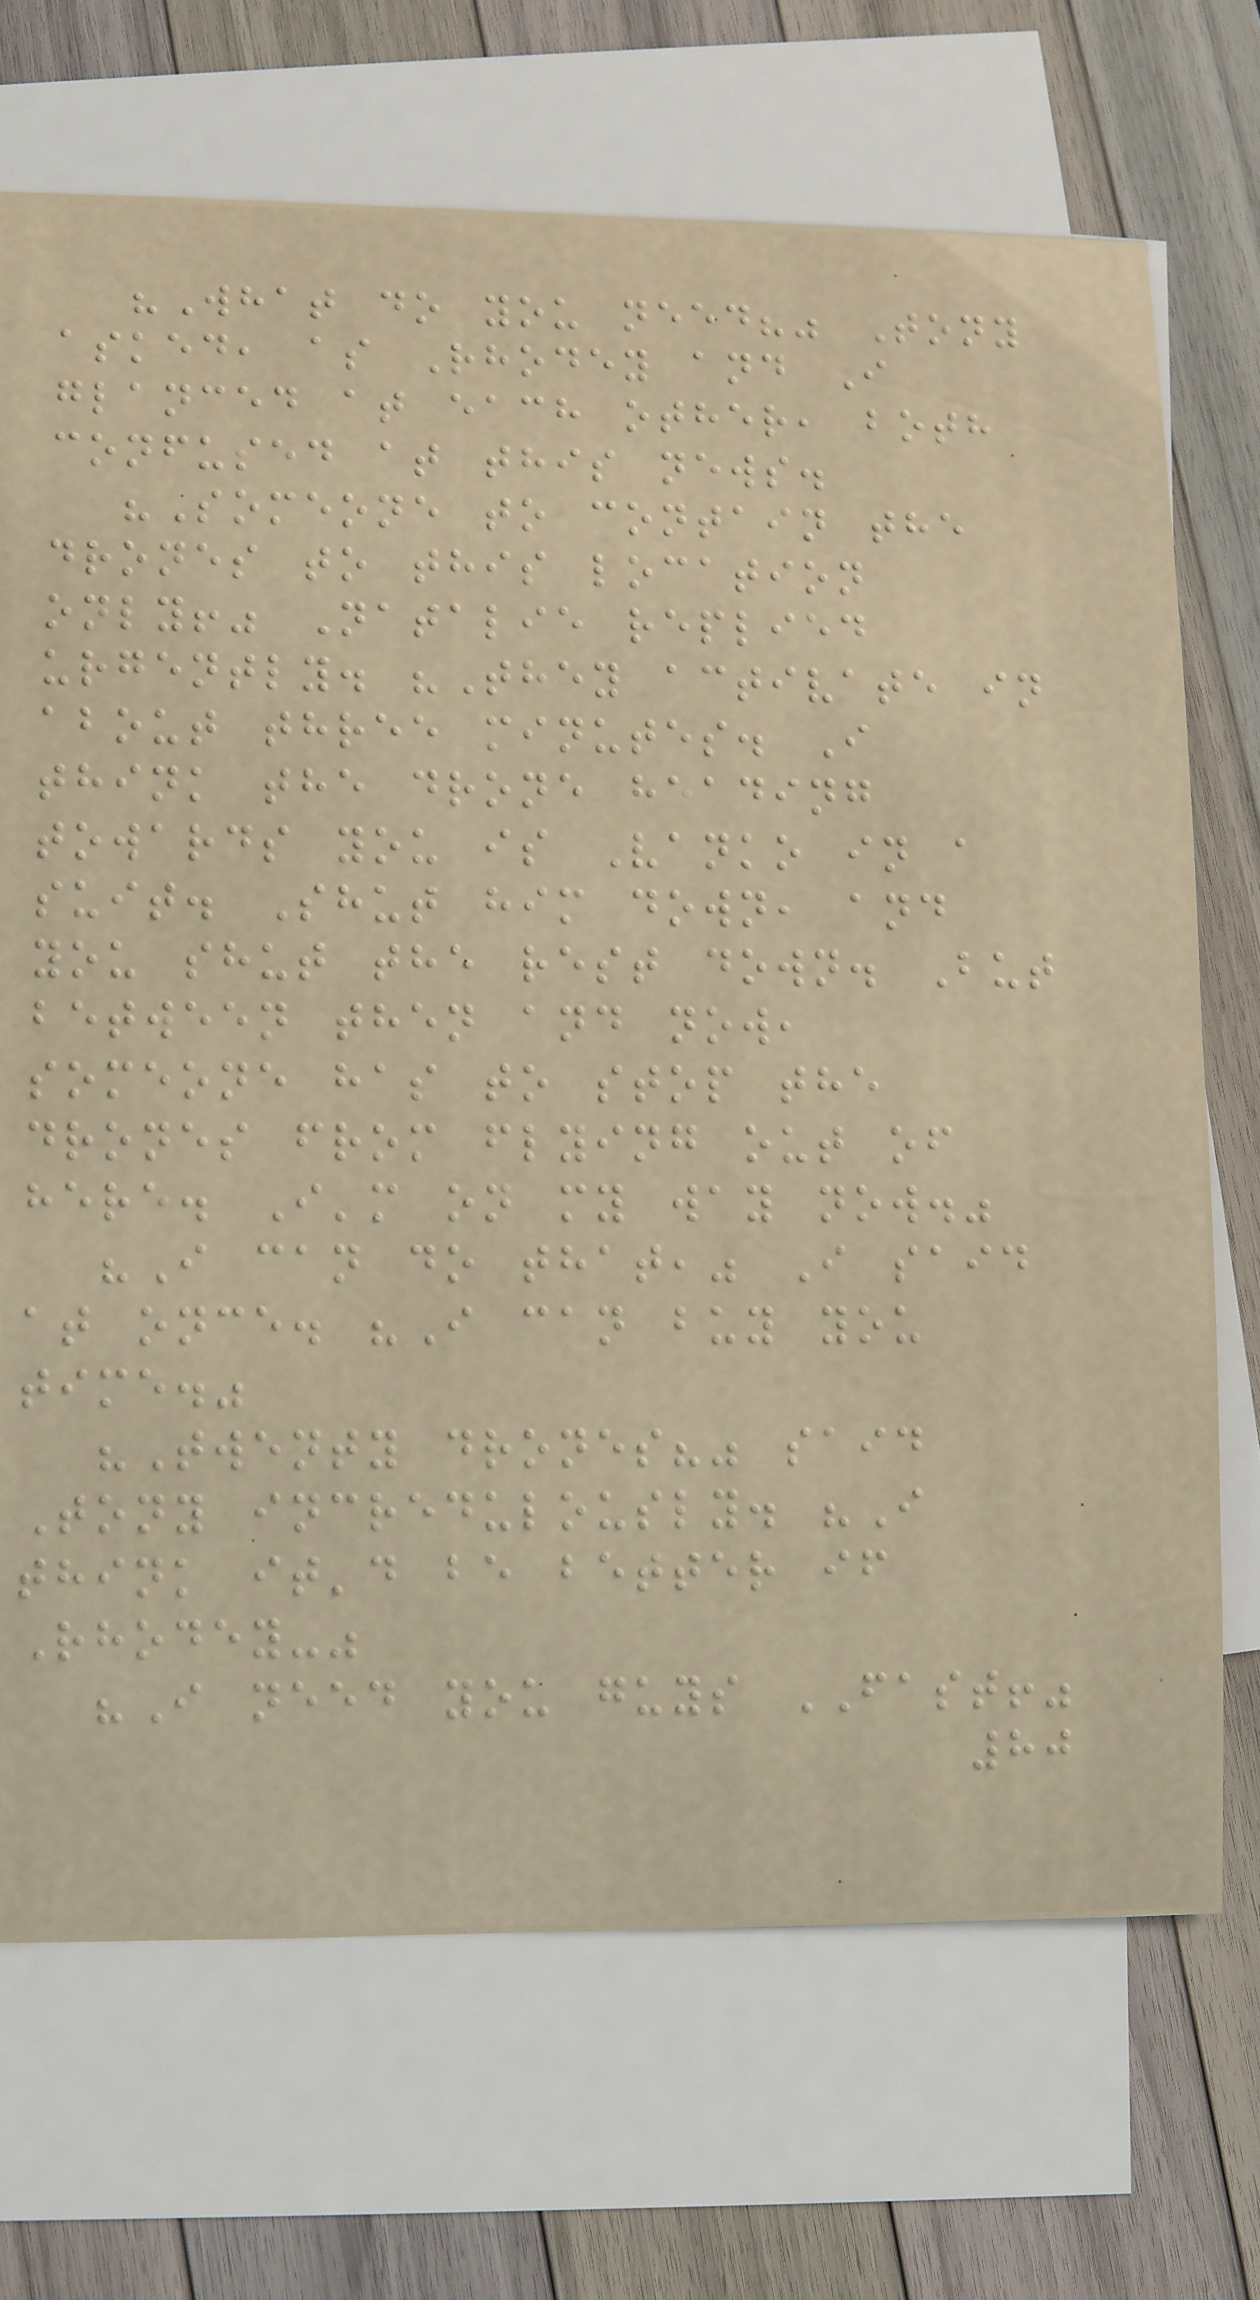"What do you need?" Tony
asked, as Rhodey and I
glanced at each other, both
confused at this news.
"Someone to contain the
drones to this location
only!" Natalie replied
urgently. "They activate in
about three minutes. I
think the drone heading
towards you is Vanko in a
suit. Shut him down, and
you shut the rest down. But
between then and now,
someone has to stop the
drones from flying out of
here. I'm on my way now."
"I can do that," I said
at once. "I can buy you
time."
"Twenty drones?" said
Tony incredulously. "I
think it'd be better if
Rhodey-"
"I need you guys FAST!"
80
